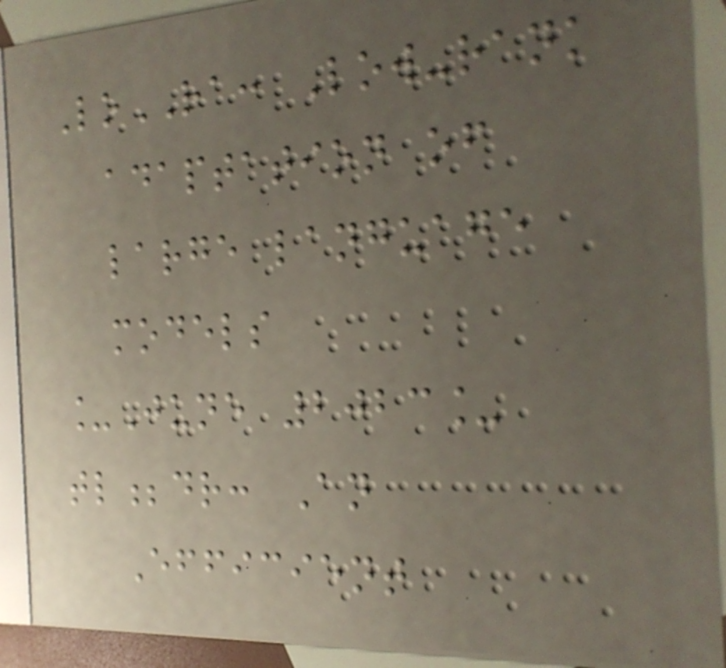LoRA: Low-rank
adaptation of
large language
models
_June 2023_
tl;dr: An
Efficient
